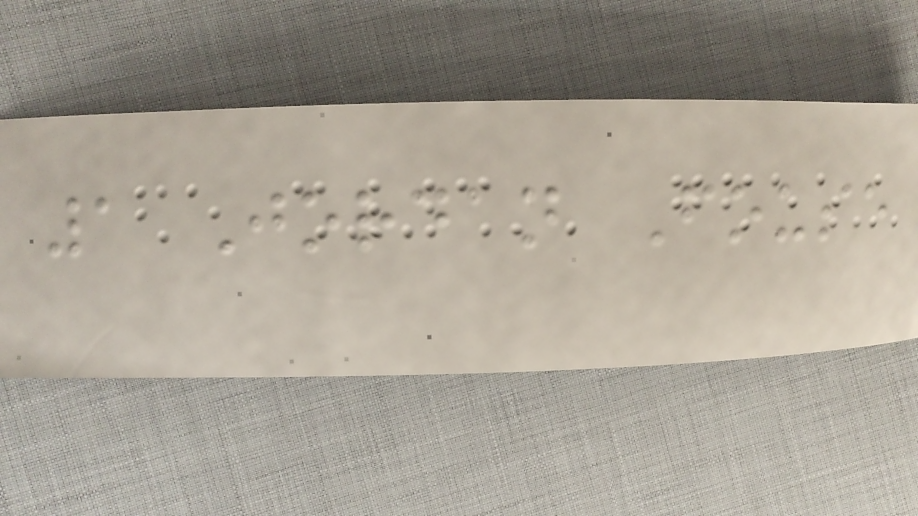1 Jordan Fouse
